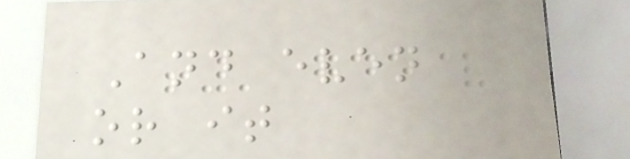And even
or it
